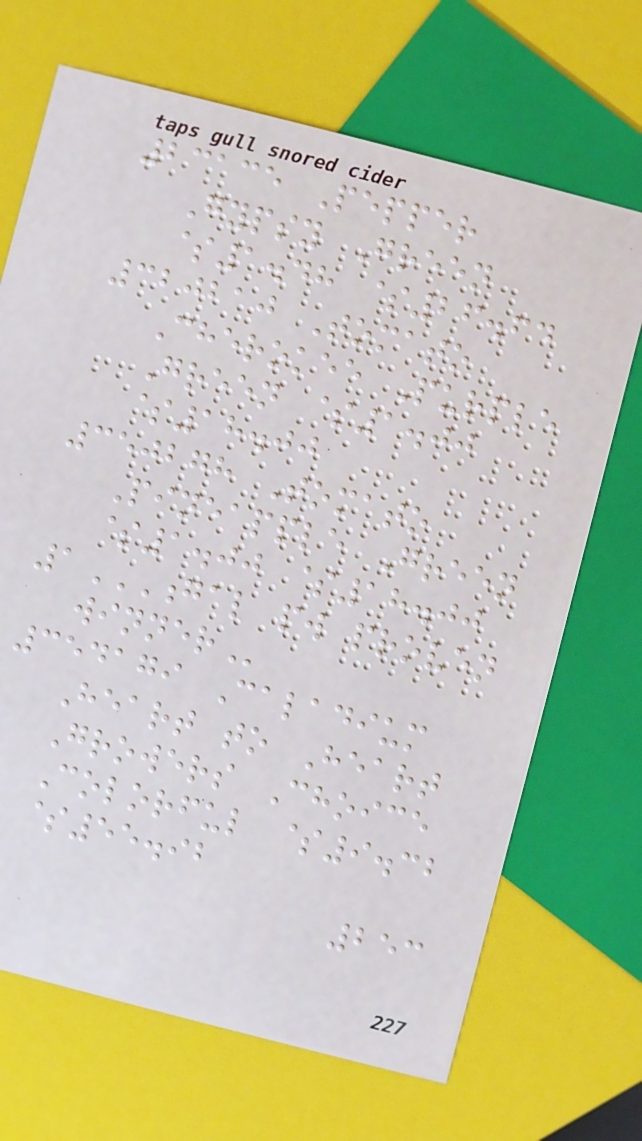23135 Pepper
Gypsy Green
$1.48 $26.64
320210 Tomato
Cherokee Purple
Green $1.00
$18.00
350278 Tomato
Pineapple Green
$1.00 $18.00
1GAL PW PROVEN
WINNER
354179 Caladium
Heart to Heart
Growers Choice
Colorful $9.32
$55.92
253
